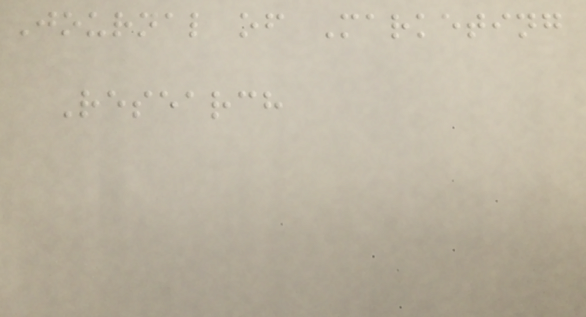Journal of Marketing
Research
